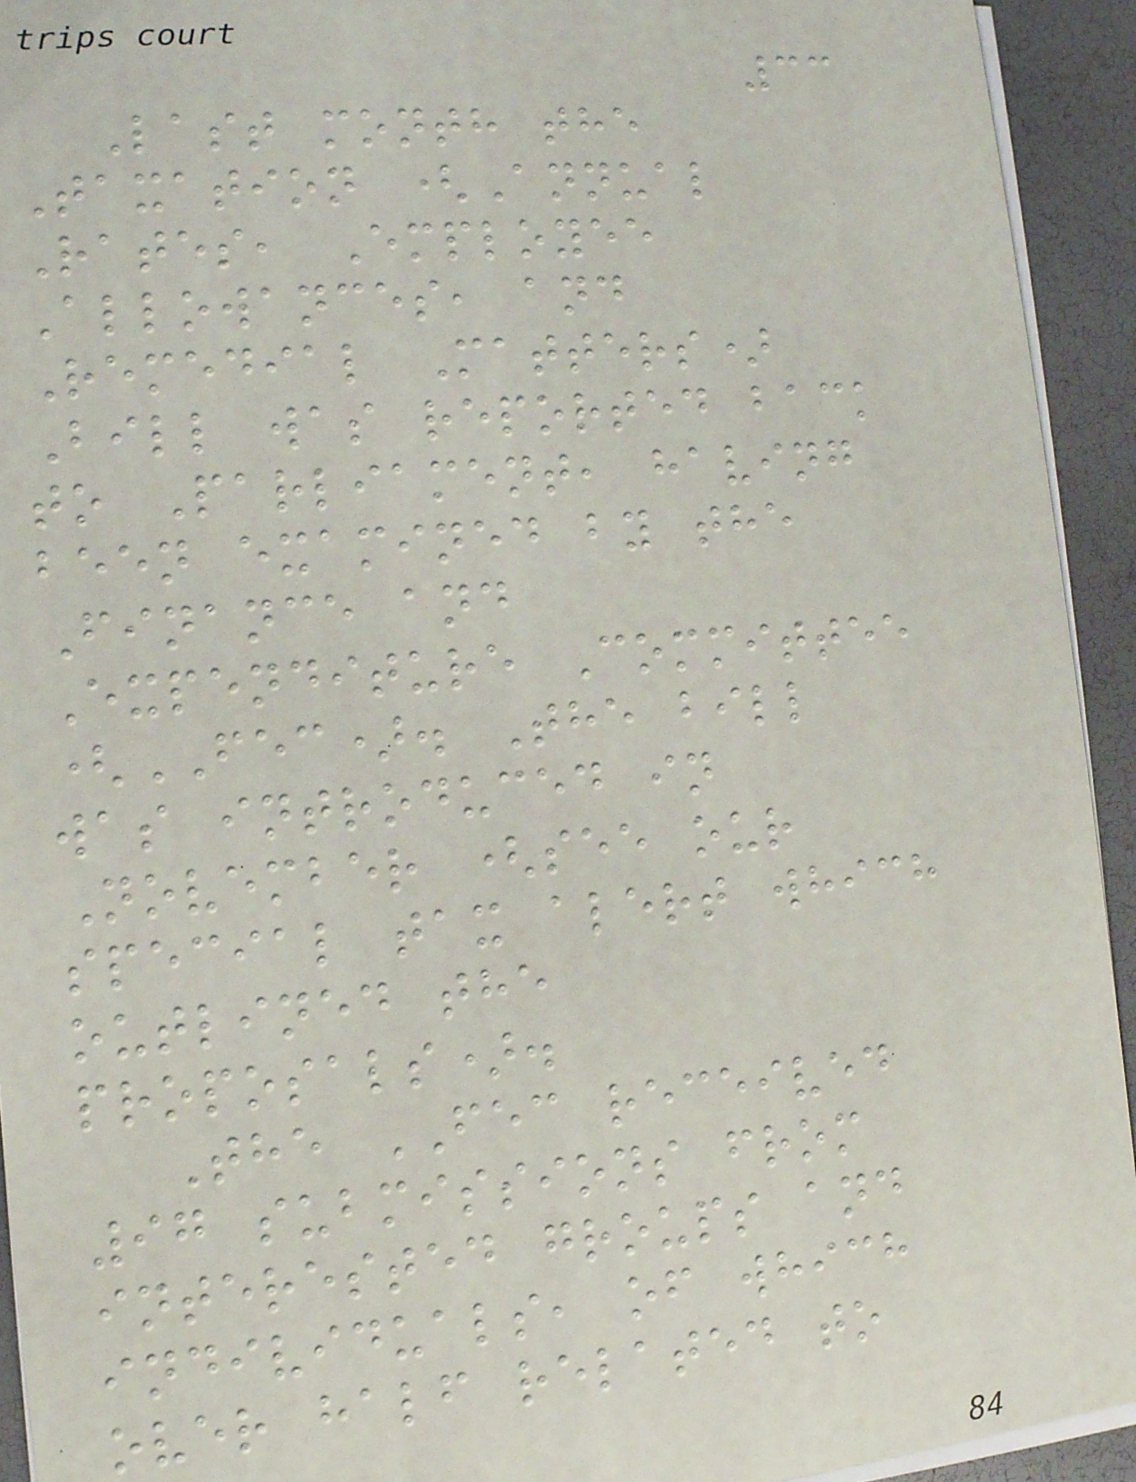33
Last month the
Taxation (Annual
Rates, Employee
Allowances, and
Remedial Matters)
Bill was reported back
to Parliament, having
been examined by the
Finance and
Expenditure Committee
(FEC). The bill
was introduced in
November (see our
special tax alert which
outlined the
proposals).
The FEC received
97 submissions from
interested groups and
individuals, of which
over half related to
